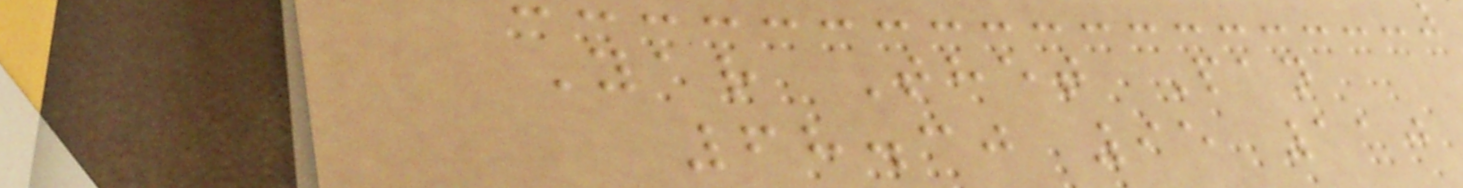Yar Thet Pan
68.30 95 110
